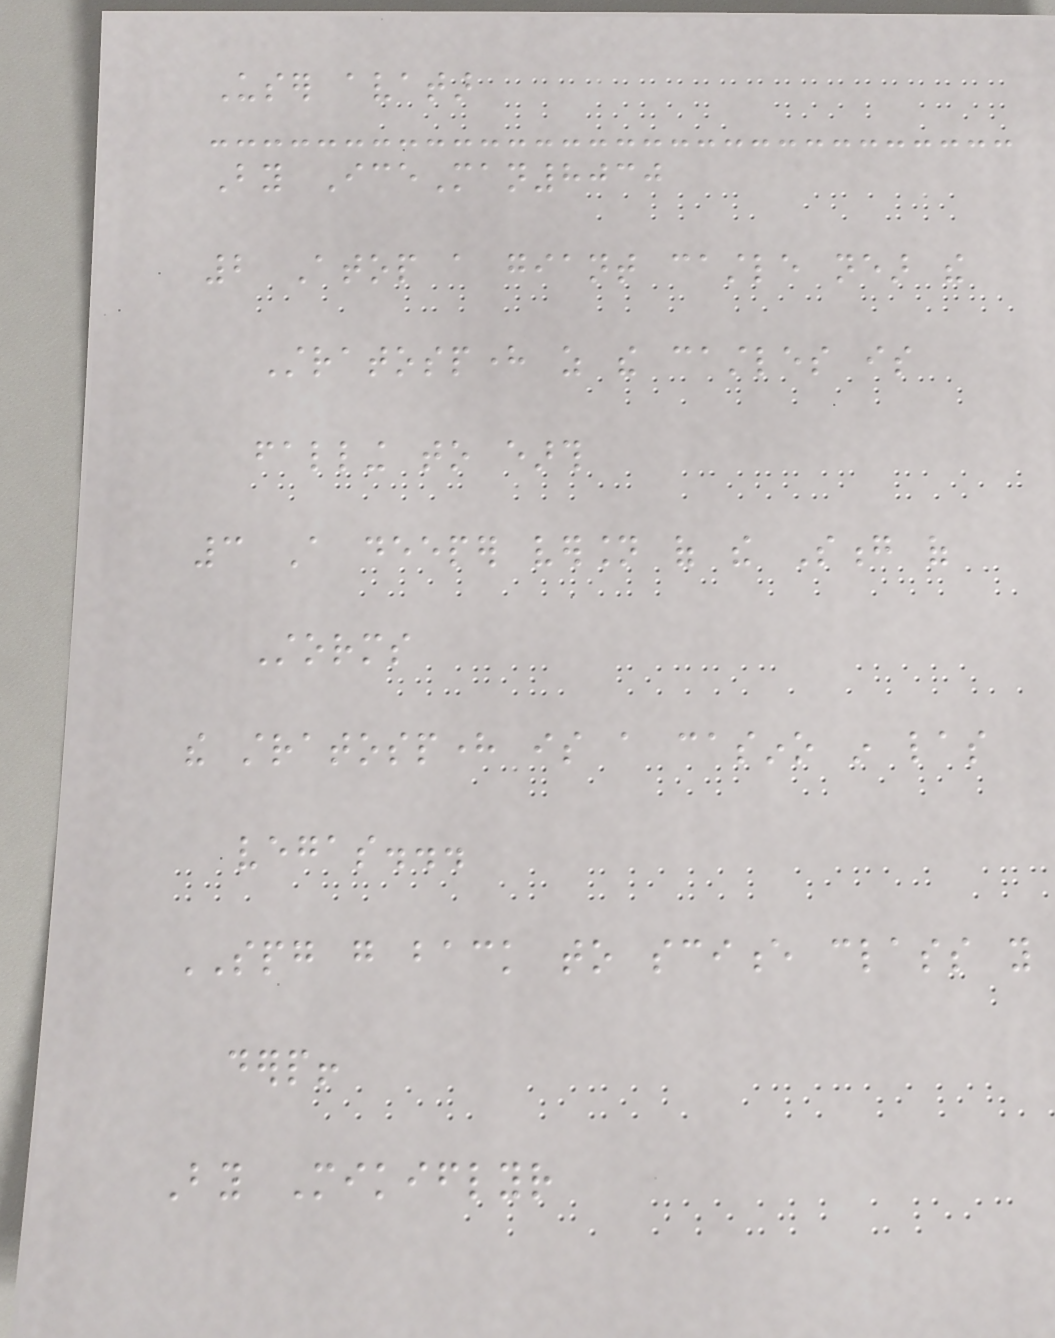User avatar
By IceMan8030
2 Atop a giant castle near the
Stratosphere as the castles is
falling to earth
3 A deeper version of the Song of
Storms
the stratosphere is a casino in las
vegas...
SPG go back to science class you
derp!
By Mikiflyr
